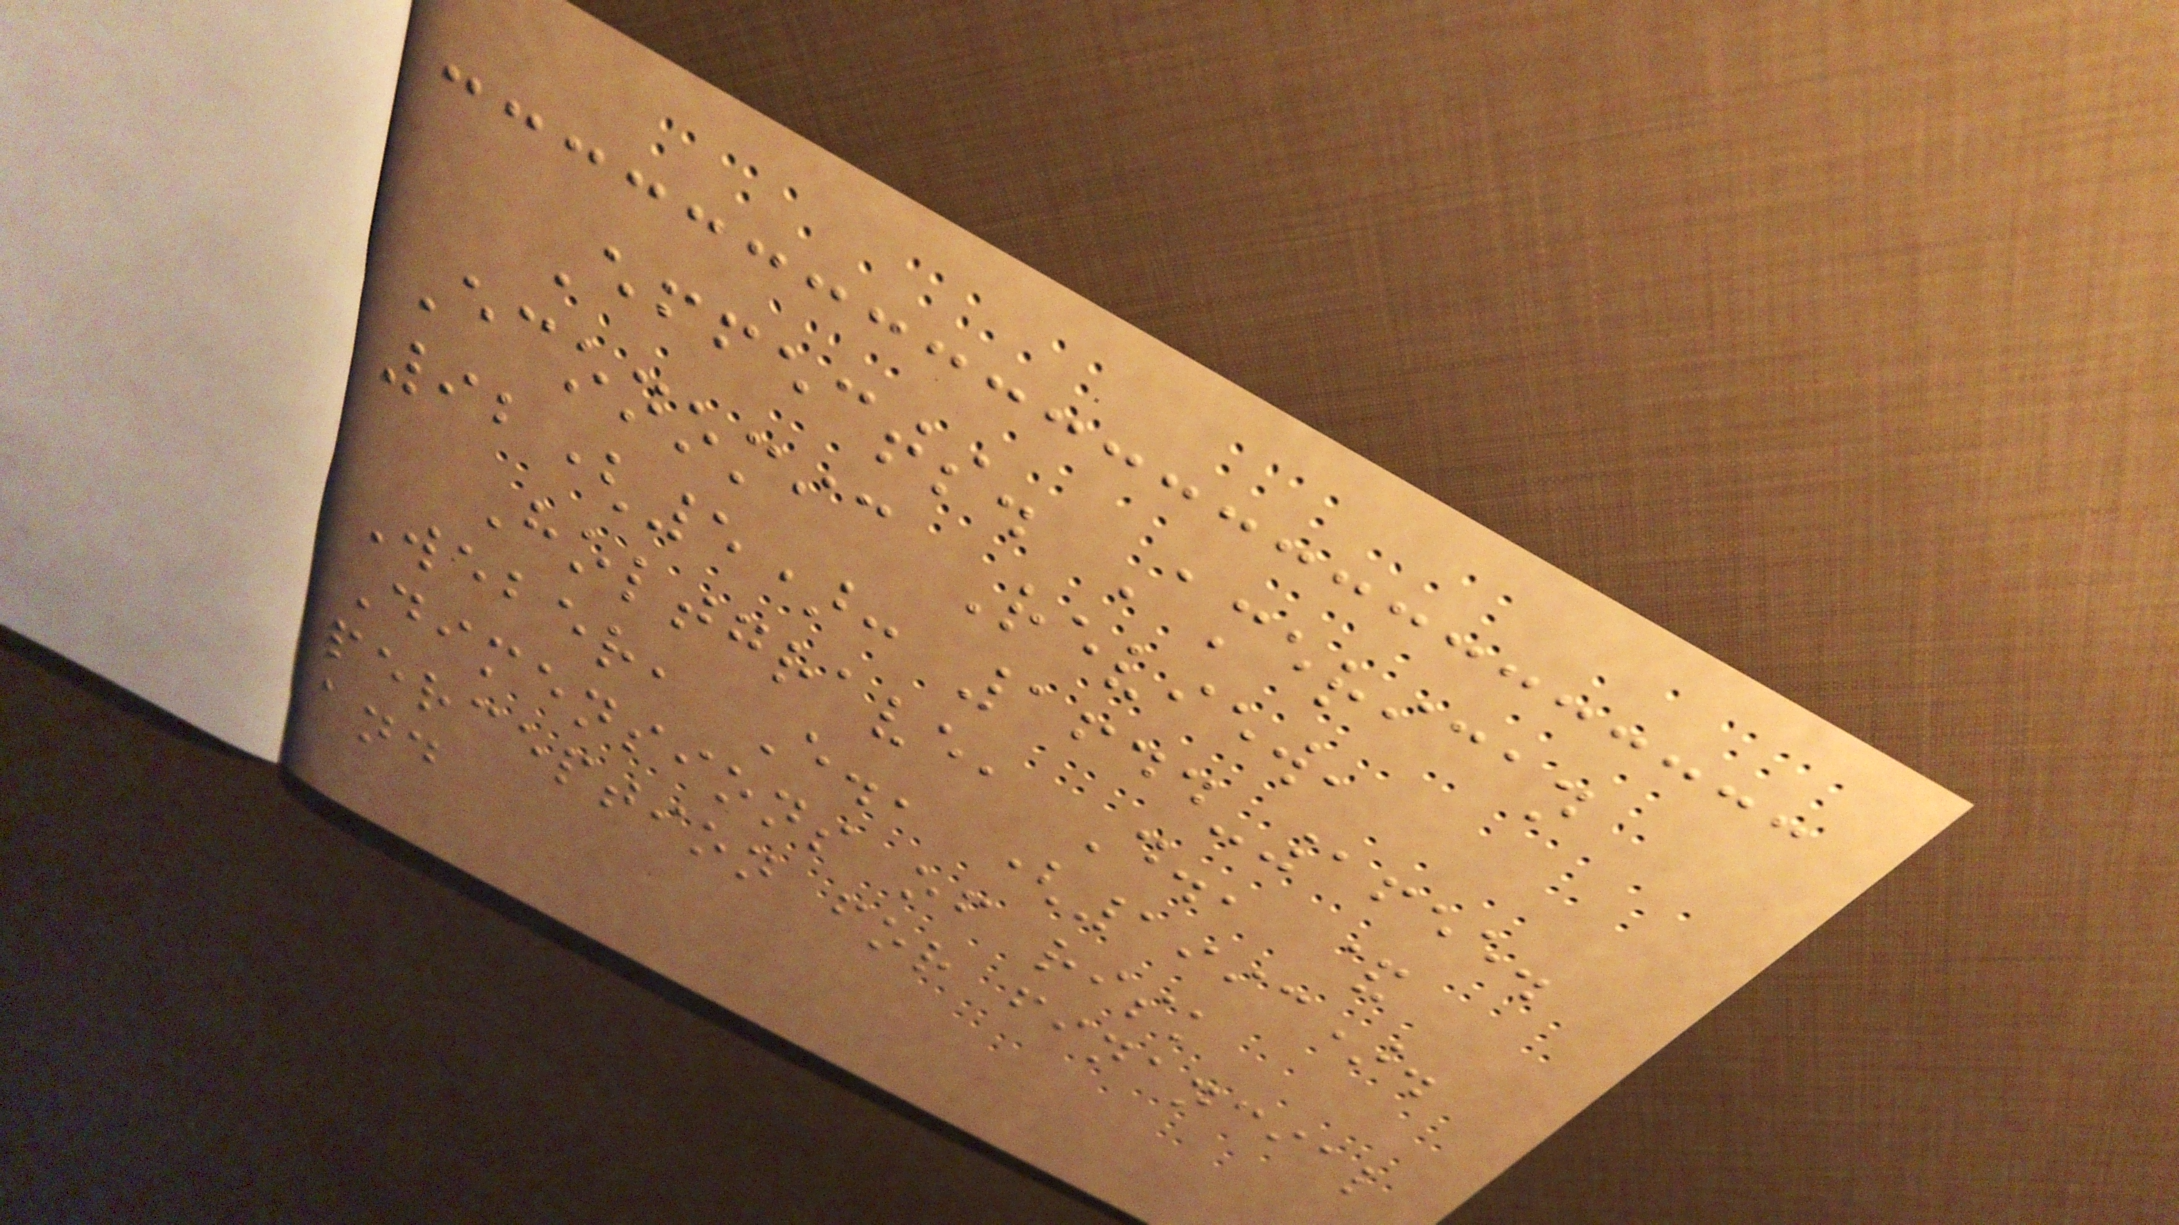Effects. American
Economic Review,
92(5): 1644-1655.
Holtgrave, D., &
Weber, E., (1993).
Dimensions of risk
perception for financial
and
